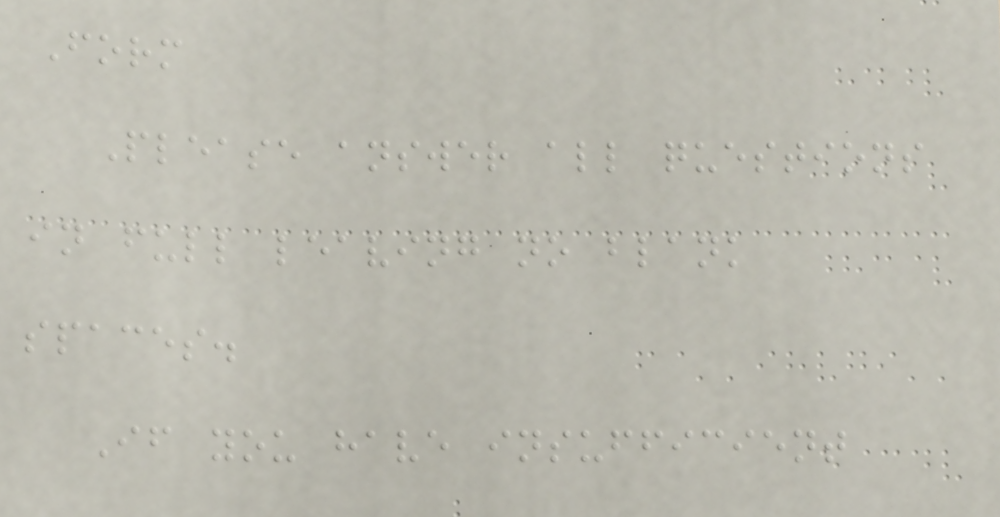Form
Please answer all questions
in full leaving no blank
spaces.
If you have insufficient
